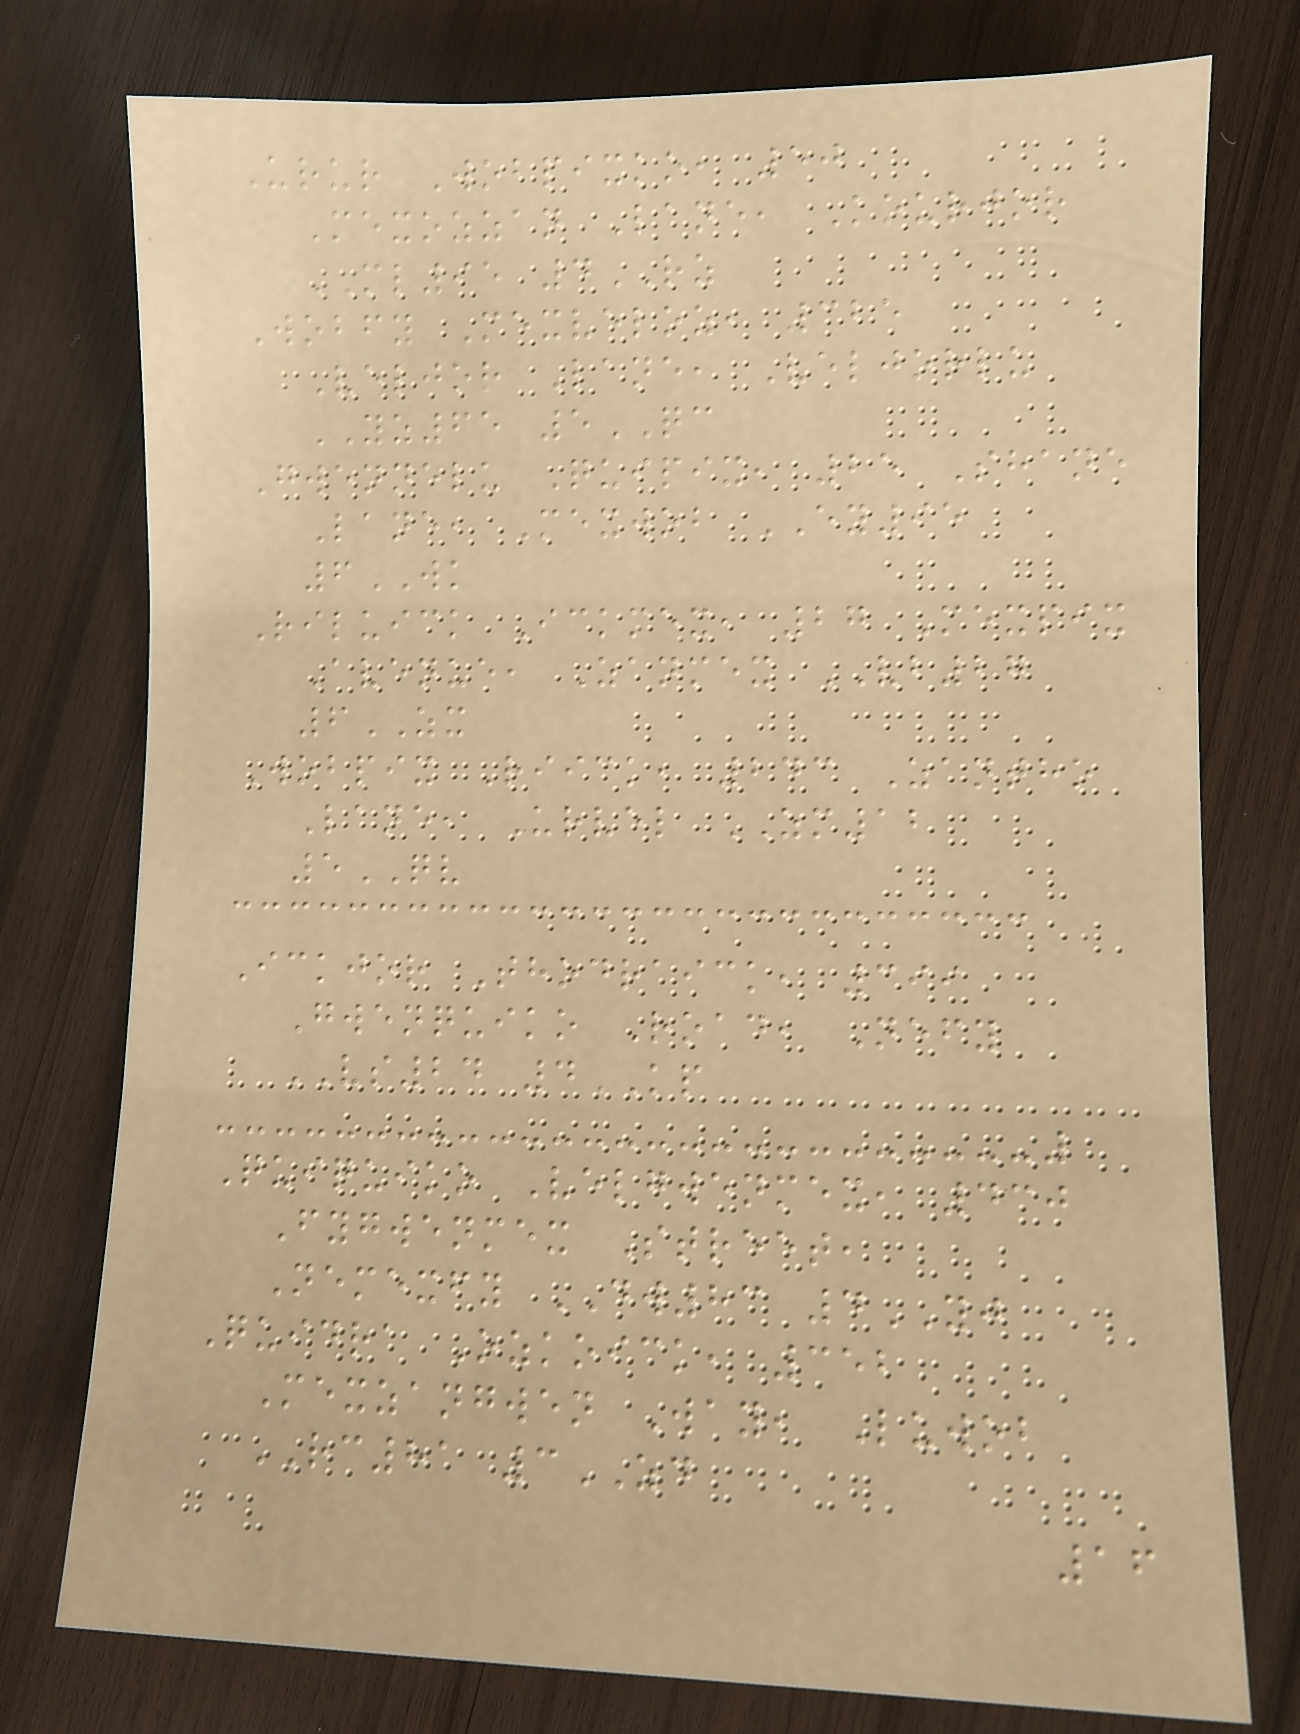Urur Wobpixko, 50
Mexozzan Lane, Kourjor
ML95 4RZ
Wobfy Mexveloz, 325
Veljor Lane, Veljorlu
YZ65 5QC
Gwennelu Quipix, 25 Shane
Lane, Mexwob EY95
6WK
Riluick Ickmex, 27 Mexpix
Avenue, Zanmex VB27
6ZX
Wobpix Riick, 243 Zantho
Lane, Urvel ZM12
5QV
Ickjor Thodraick, 399
Gwenquiko Road, Nefy
VS24 4KP
Quiquiko Velgwenmex, 430
Fygwenmex Street,
Nemexfy DW83 4YJ
Quidra Ozkoick, 352
Mexzangwen Way, Luwob
RC81 3ZD
16
